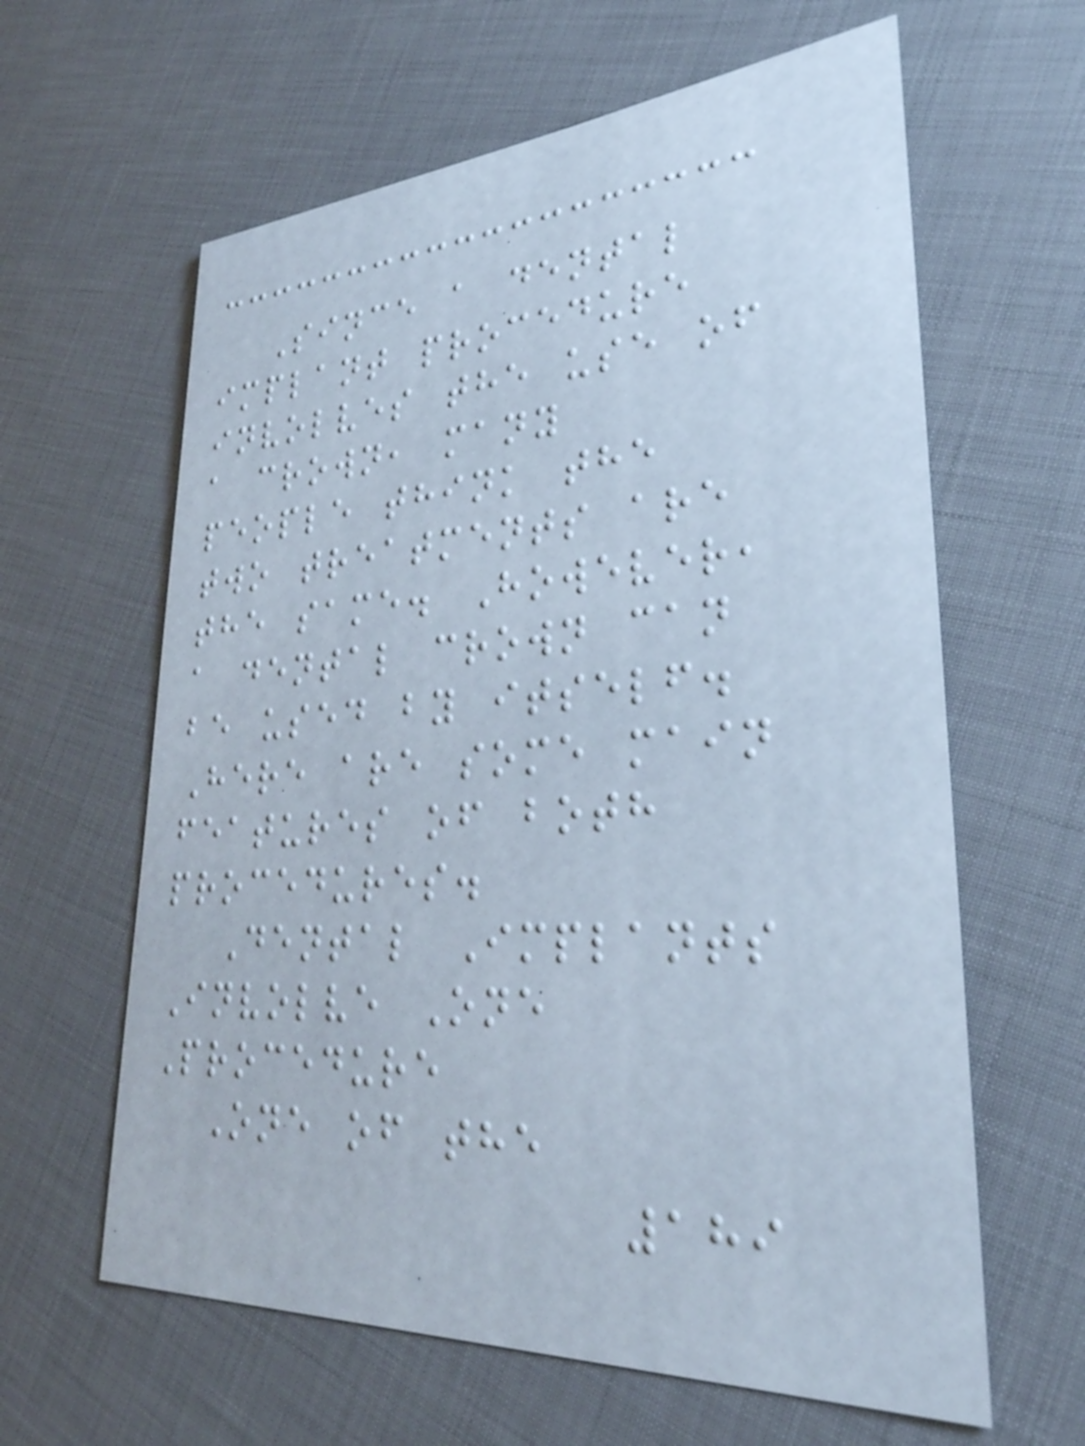Since a dental
implant procedure
involves the use of
a crown, many
people think the
two treatments are
the same. However,
a dental crown can
be used by itself.
Here are some main
features of both
procedures.
Dental Implants
Involve One
Procedure
One of the
189
